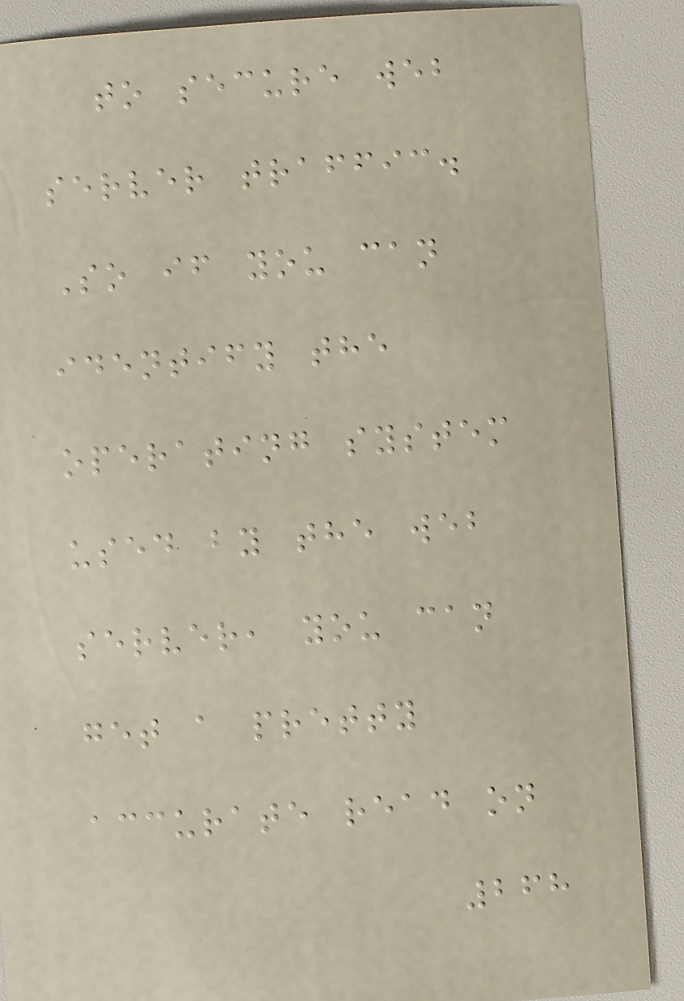to secure web
server traffic.
So if you can
identify the
operating system
used by the web
server, you can
get a pretty
accurate read on
268
